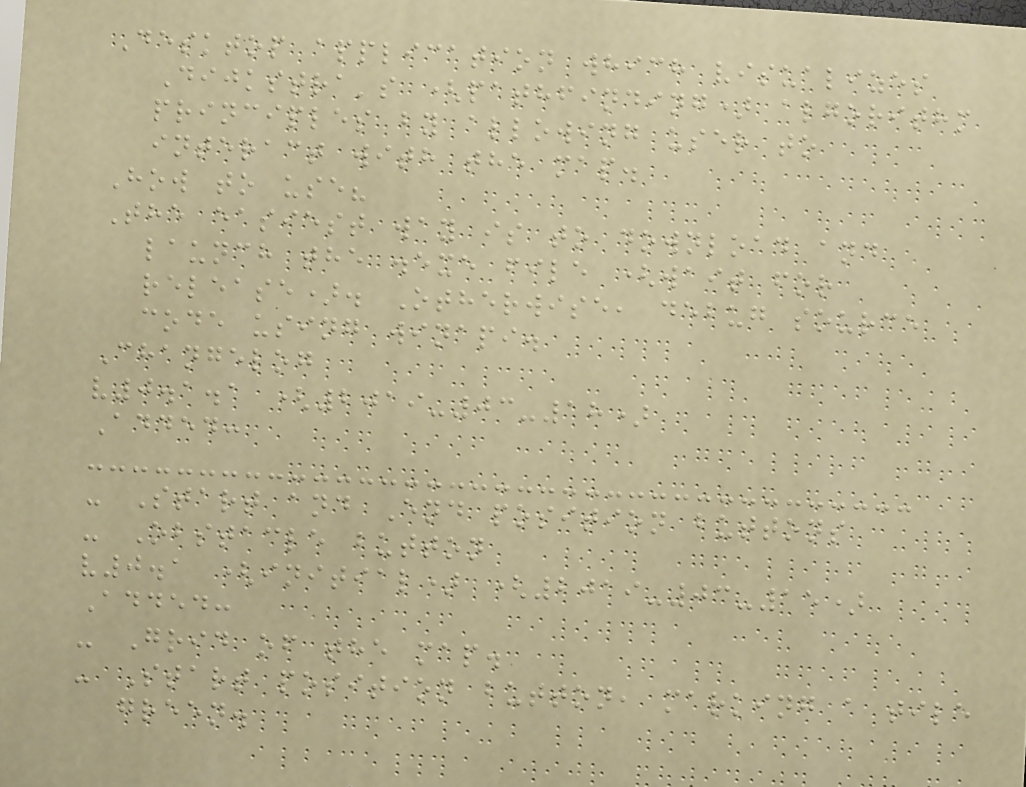Desktop application which visualizes
Dijkstra's (pathfinding) algorithm
principles by allowing user to
interact with the map.
How to use?
The easiest way is to download and
launch the .exe file (wait for
release). Otherwise, debug source
code using winapi.
Changelog
v0.1.1 (2019-03-18)
Added:
- Start and End position buttons
- Obstacle button
v0.1 (initial) (2019-03-15)
Added:
- Grid of the map.
- Start position button, marking a tile
green.
